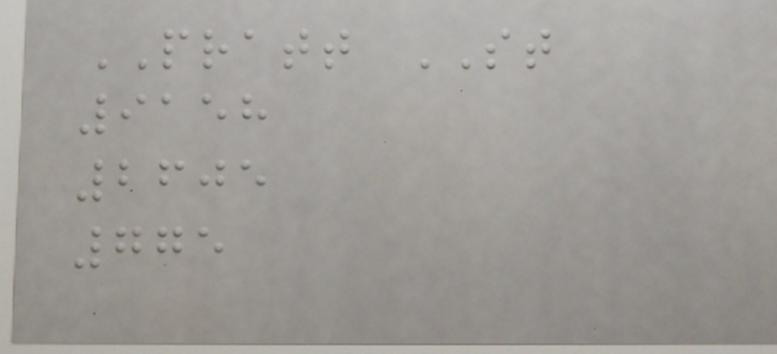PRATT ST
9158
2605
775
